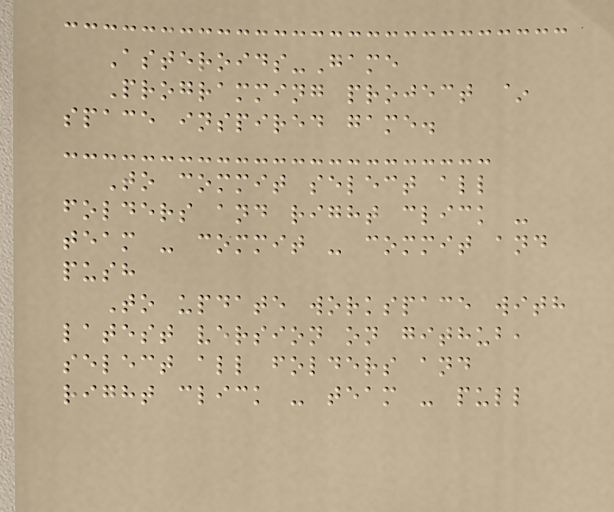Asteroids-Game
Programming project ~
space inspired game.
To commit select all
folders and right click -
team - commit - commit and
push
To update workspace with
latest version on github,
select all folders and
right click - team - pull
